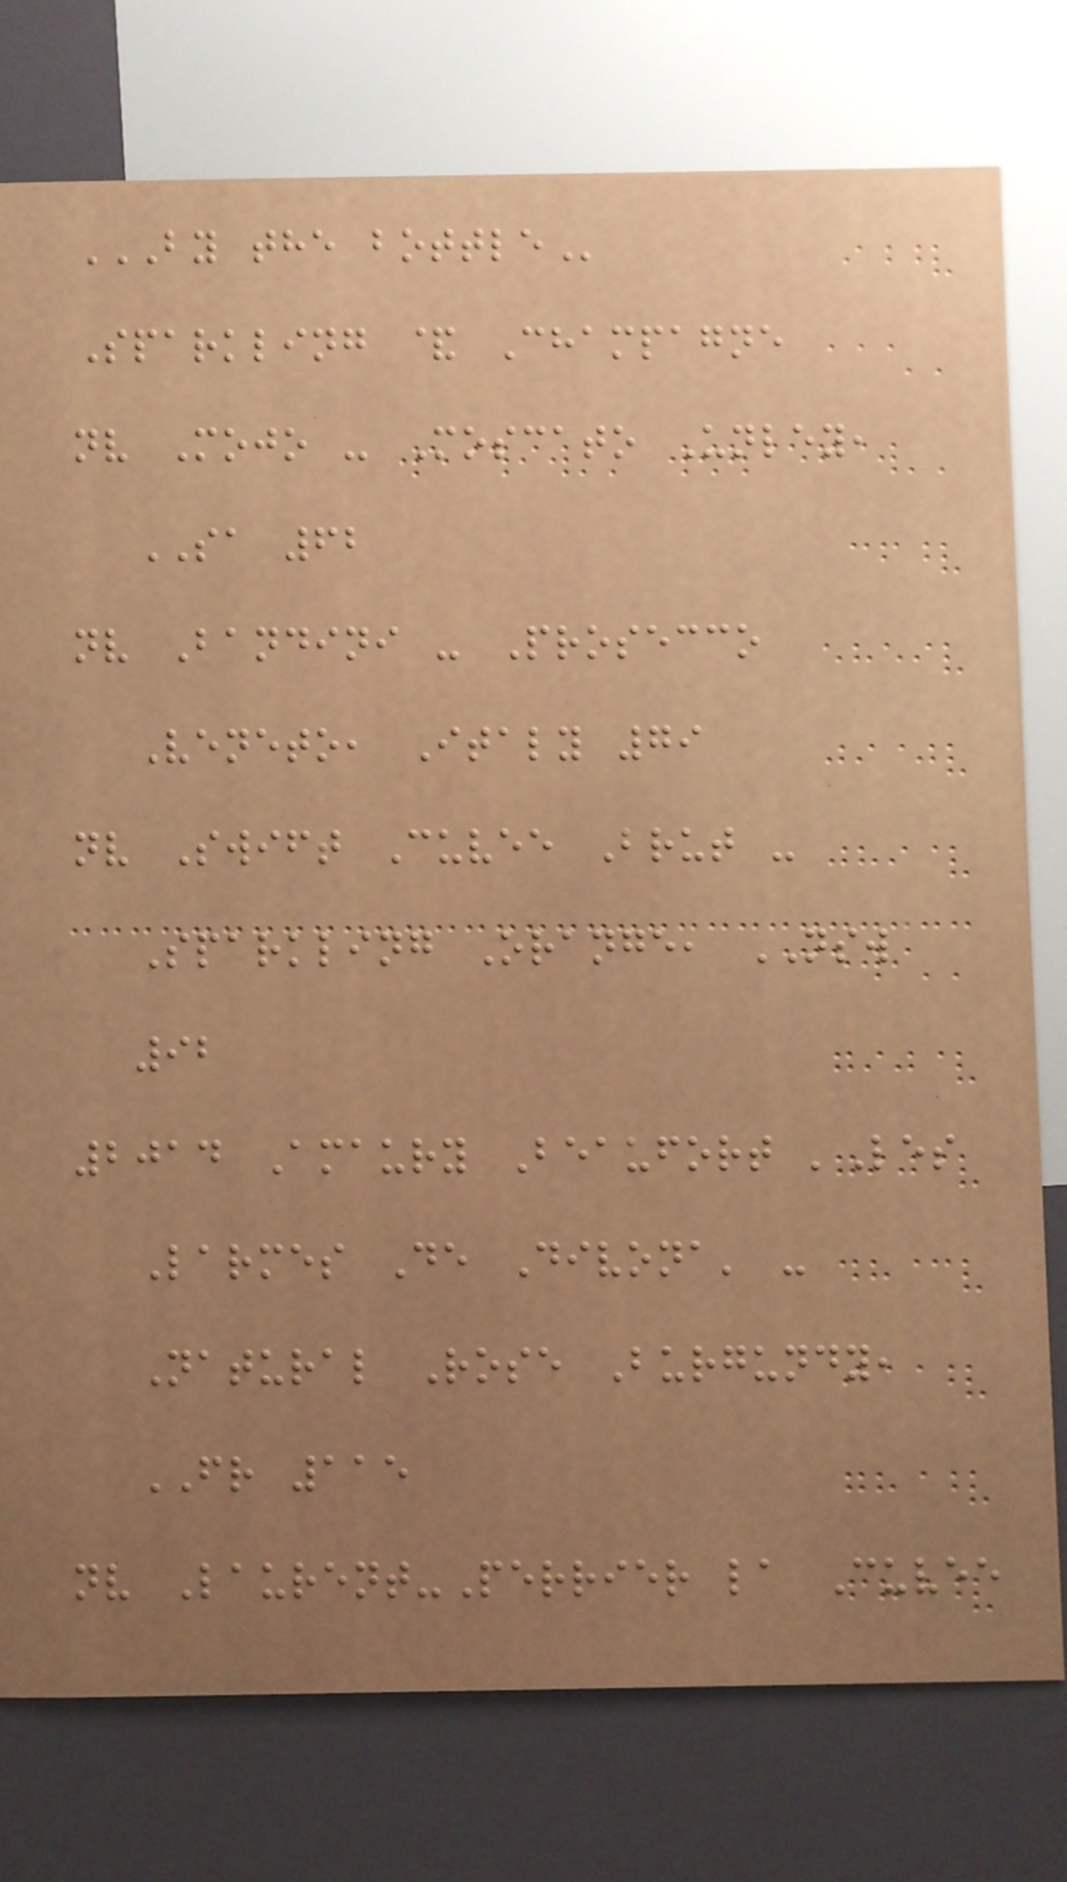BY THE BOTTLE
Sparkling & Champagne
nv Mojo - Moscato Unley,
SA 62
nv Bandini - Prosecco
Veneto, Italy 79
nv Swift Cuvee Brut -
Sparkling Orange, NSW
92
2014 Amaury Beaufort 'Les
Larmes De Divona' -
Natural Rose Burgundy,
FR 115
nv Laurent-Perrier la Cuvee
